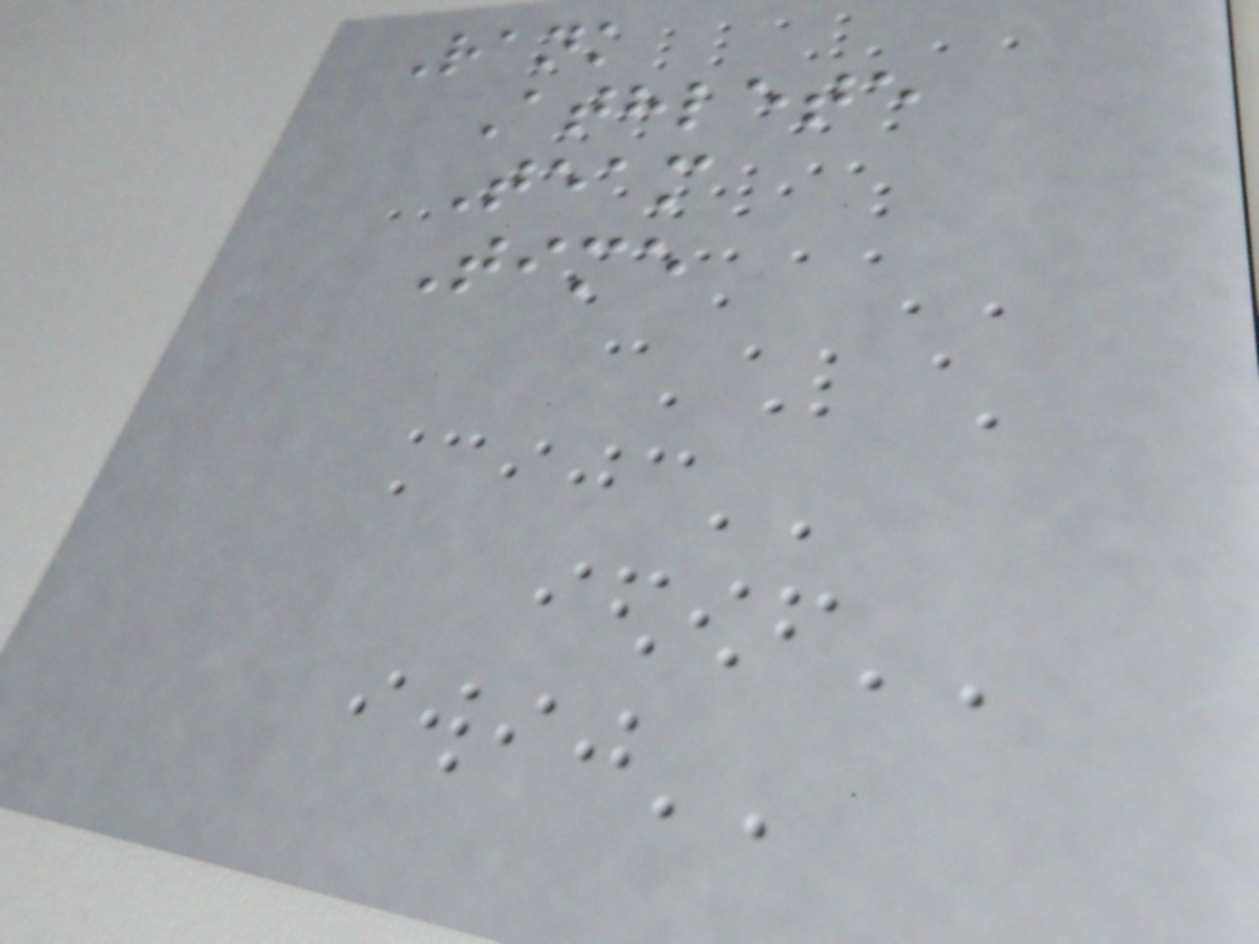Rank
Athlete
Team
Time
